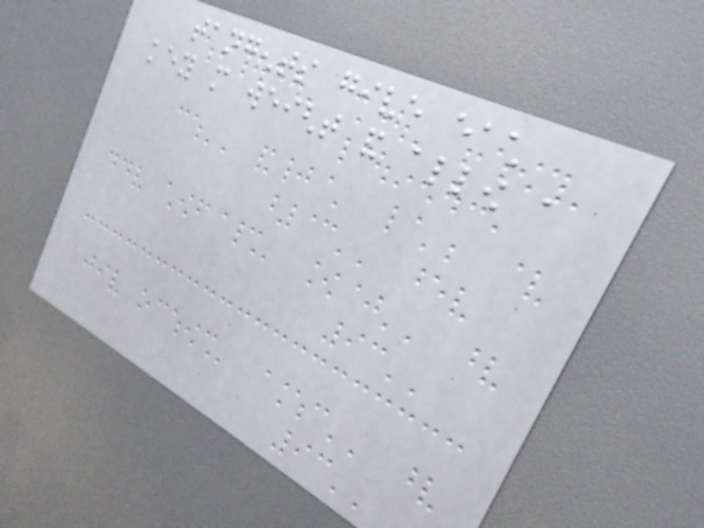tangents give each
key more weight and allow a
